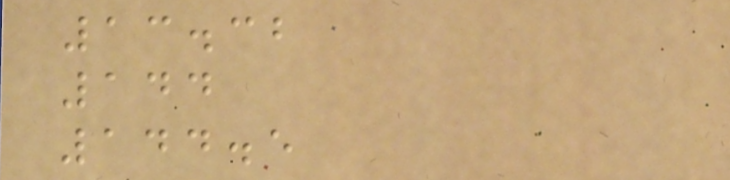13.32
144
144.5
